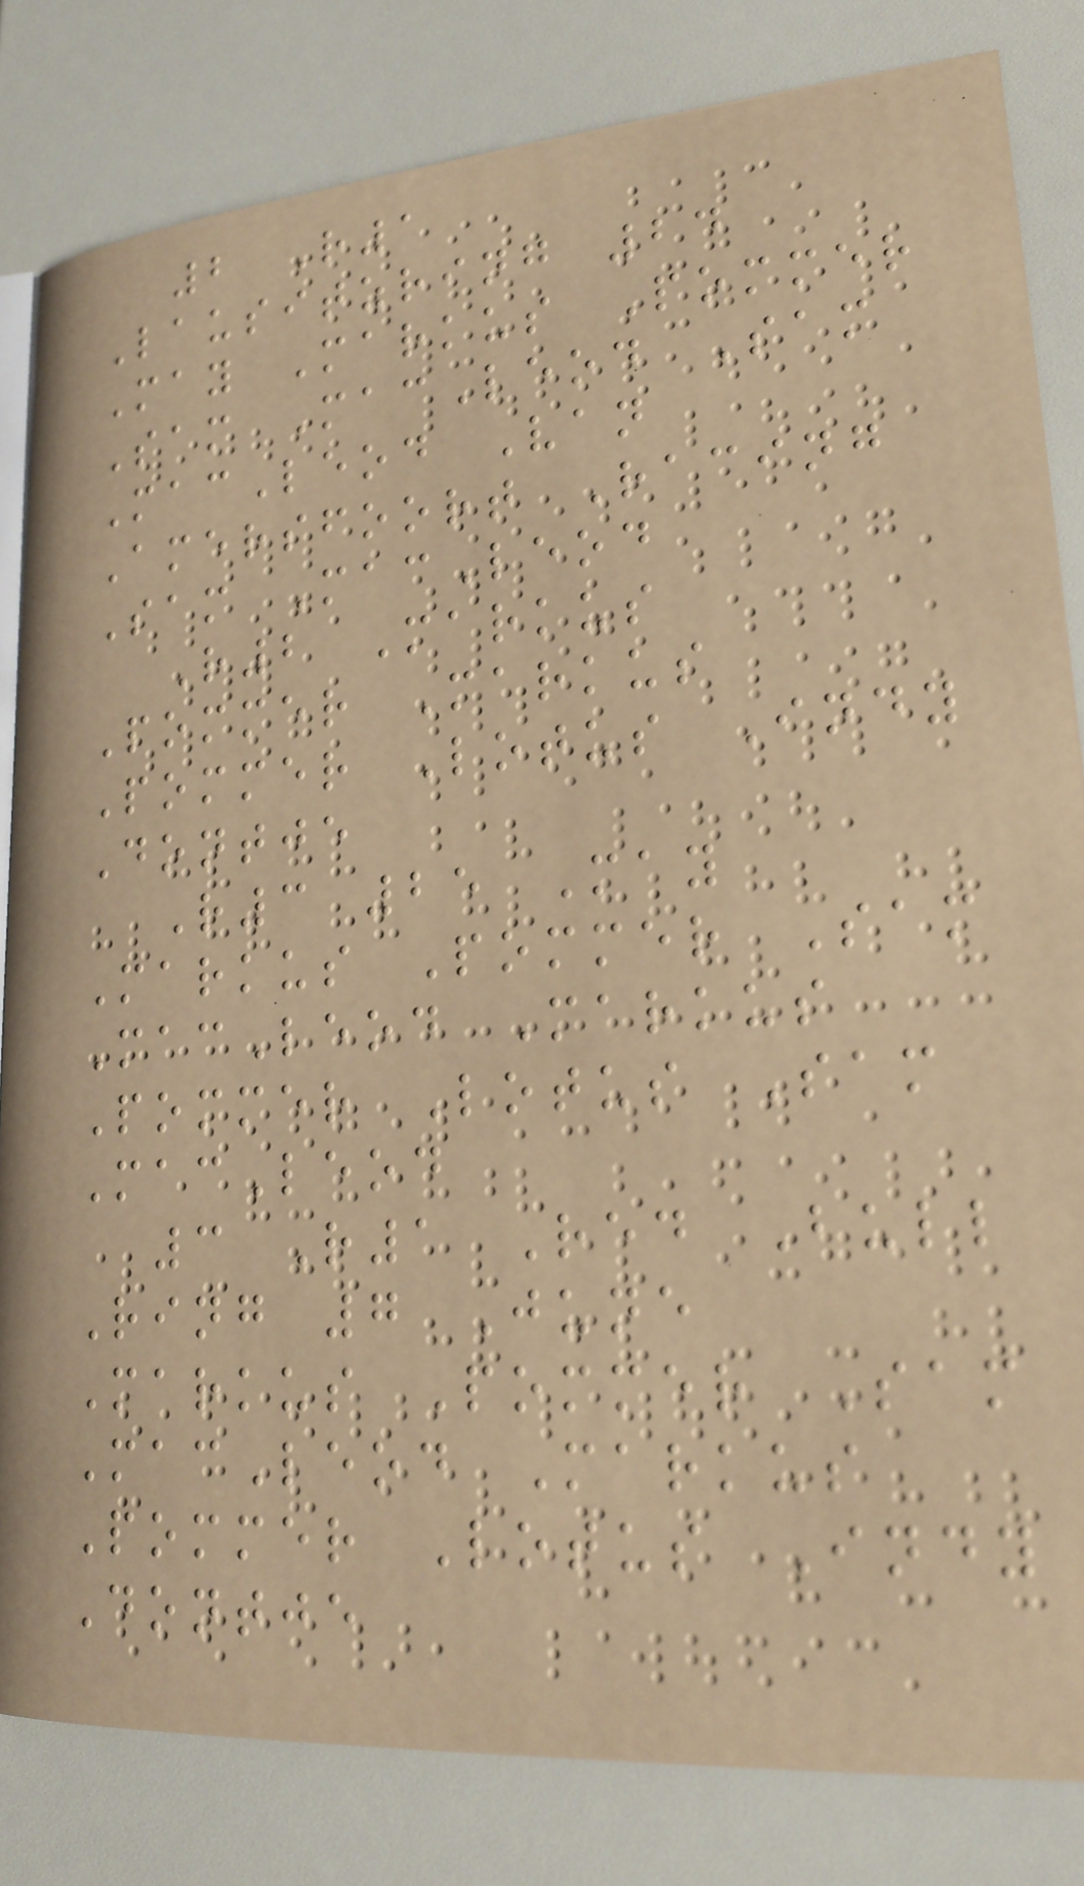2 R1
Lausitzring 24
May Markus Pommer
Sam MacLeod Sam
MacLeod Van
Amersfoort Racing
Sam MacLeod
R2 Markus
Pommer Markus
Pommer Lotus Indy
Dontje
R3 25 May
Markus Pommer Sam
MacLeod Markus
Pommer Lotus Sam
MacLeod
3 R1 Red Bull
Ring 7 June
Markus Pommer Sam
MacLeod Markus
Pommer Lotus Indy
Dontje
